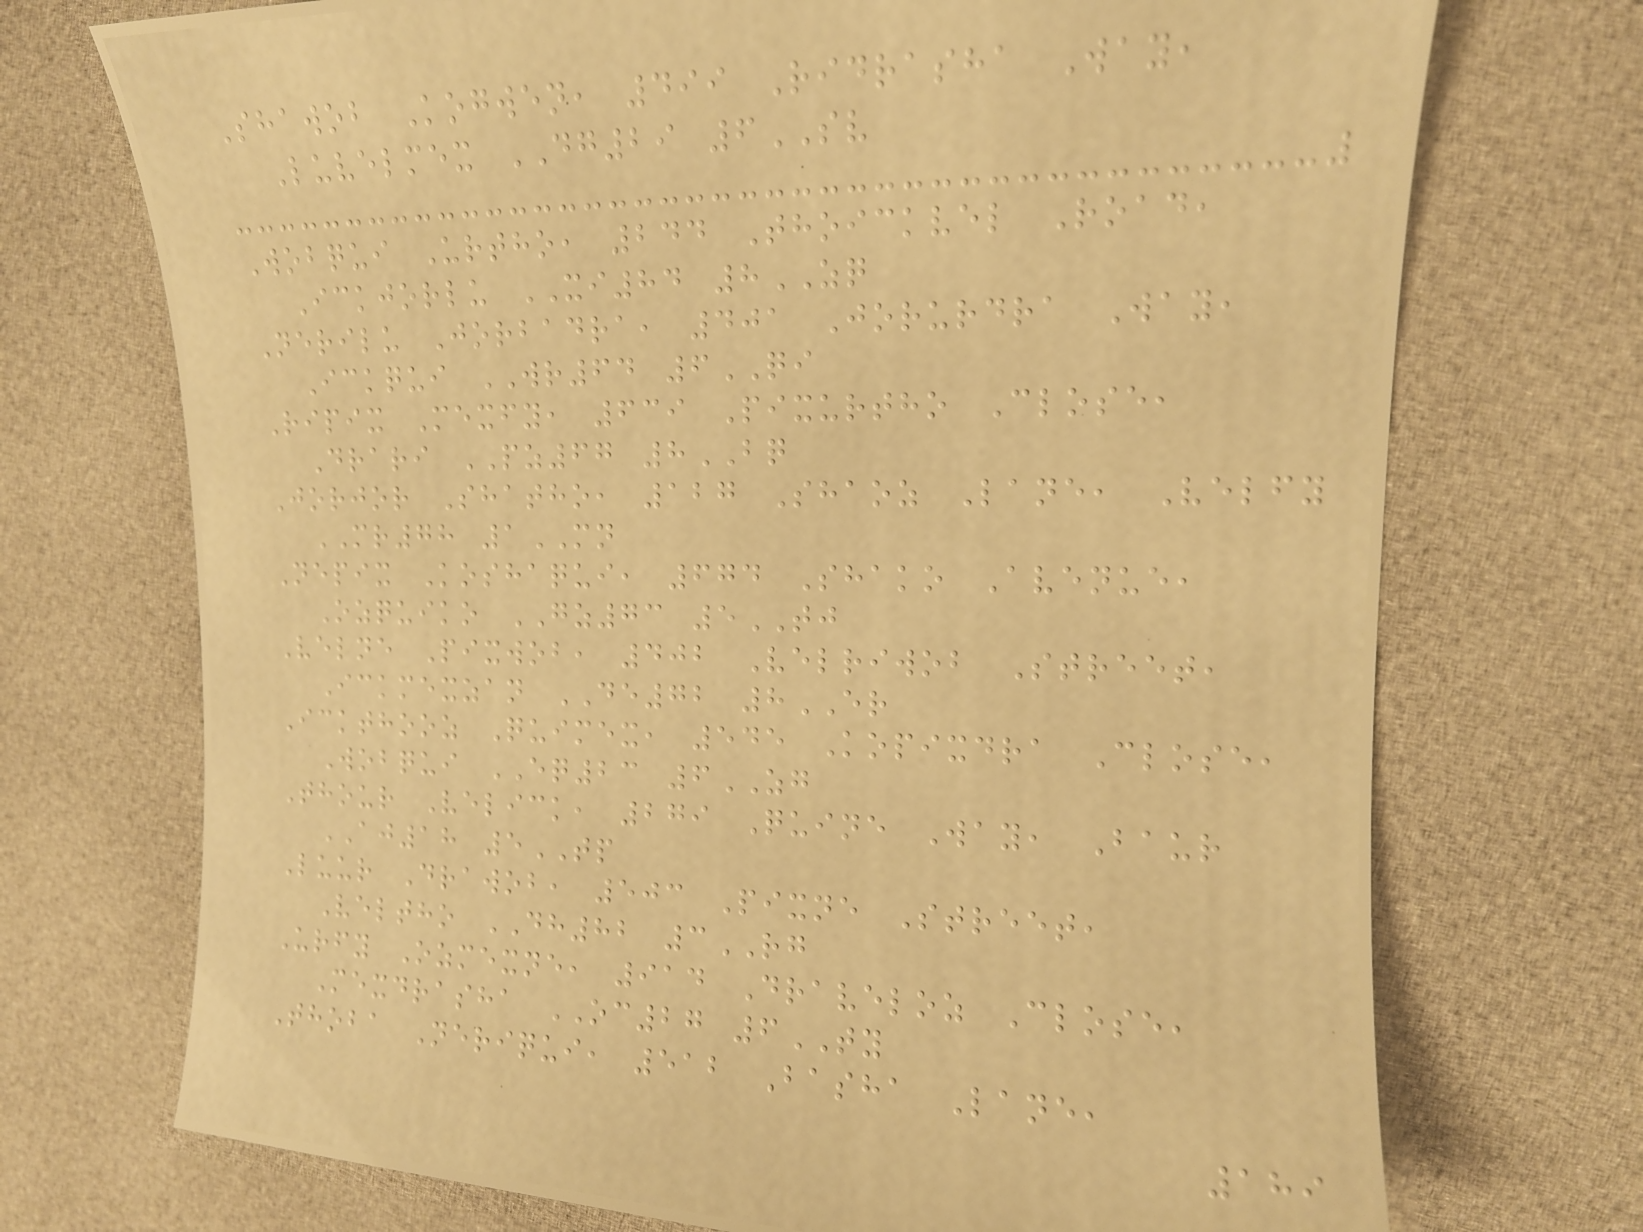Shawob Kogwen, 499 Ridrasha Way,
Luvelmex DG29 6SV
Wobqui Urtho, 244 Thoickvel Road,
Ickjorlu XI84 8ZQ
Nerilu Jorbadra, 401 Jorurdra Way,
Ickqui WR64 6QI
Ripix Mexfy, 639 Pixurtho Close,
Drari PZ67 8BQ
Jorjor Shatho, 127 Shaoz Lane, Velfy
MR78 1MN
Nepix Koshaqui, 674 Shako Avenue,
Ozquiko GZ73 5TJ
Velne Pixwob, 402 Velriwob Street,
Ickmexzan DE72 8ER
Ickthooz Quimex, 545 Kopixdra Close,
Wobqui EQ23 6ZG
Thour Velick, 279 Quine Way, Baur
AJ18 5TP
Luur Drawob, 503 Pixne Street,
Veltho DH82 3RG
Urfy Ozmexne, 914 Draveloz Close,
Mexdrasha OC27 6TY
Thoba Neriqui, 512 Basha Lane,
189
